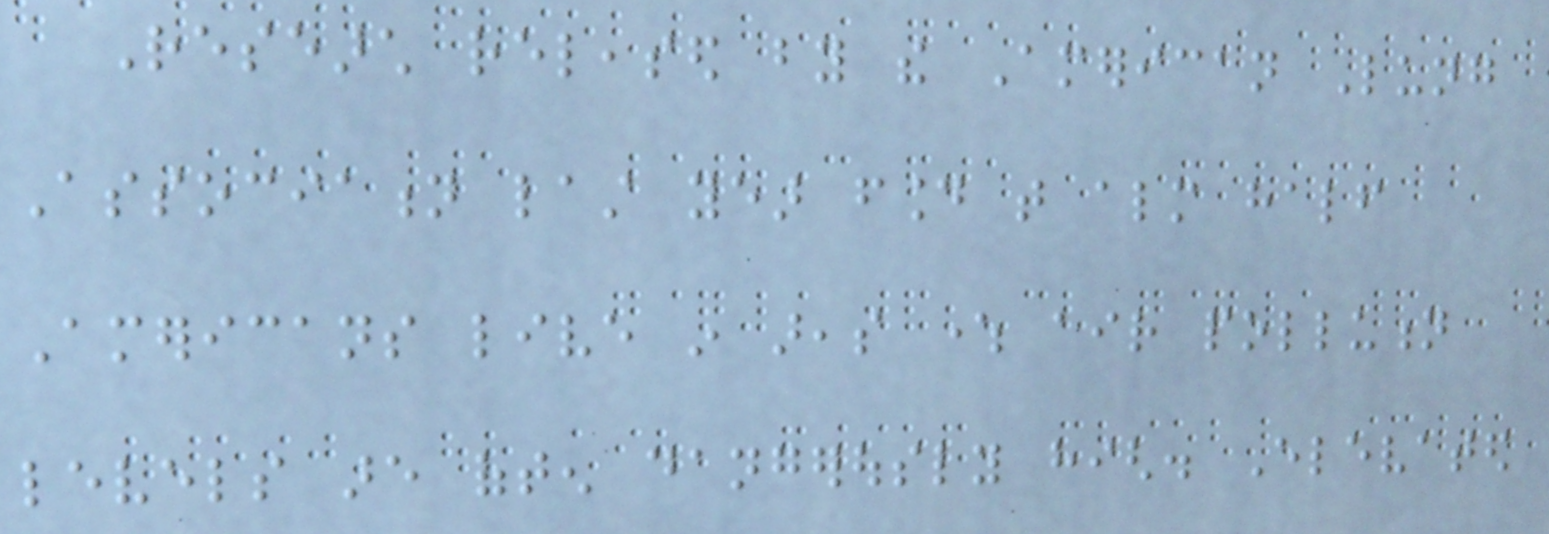Research released by the American Lung
Association last year found that almost half
Americans live in areas where air pollution
levels are often dangerously high. Elevated
